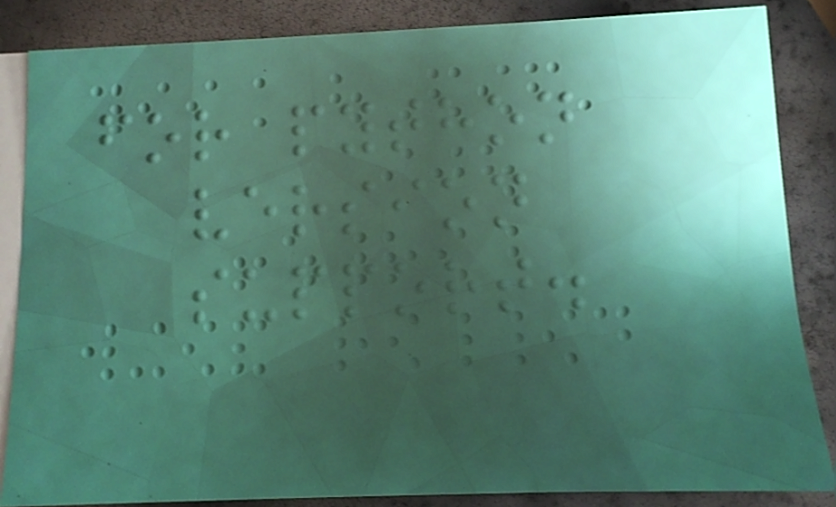for python
version
support.
